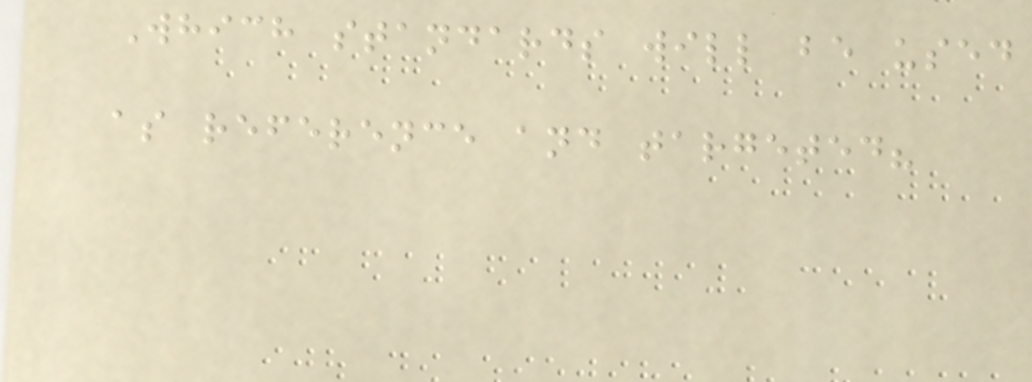Which standards will be used
as reference and targeted?
